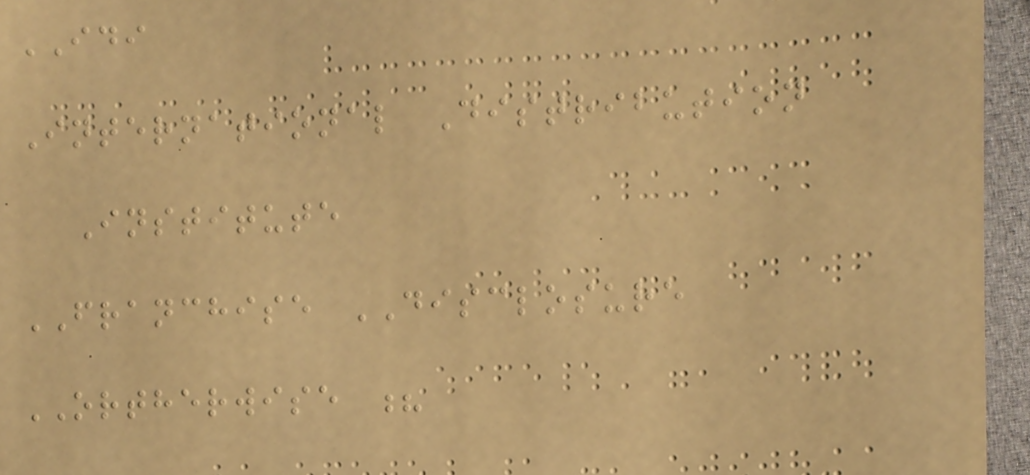IDI
International Distribution
Institute
FRANCHISE DISCLOSURE
ORTHERWISE ?
